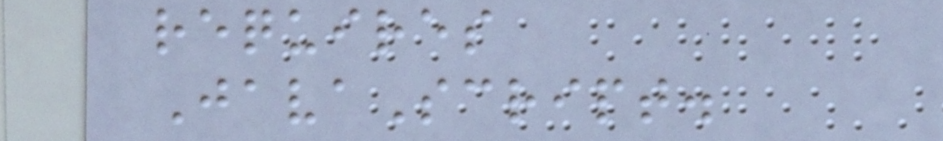requires
JavaScript.
